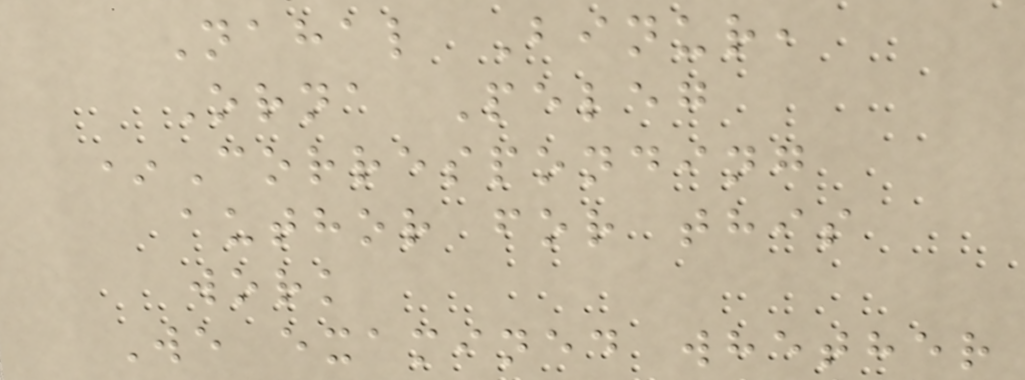Nahal Binur,
Orna Peleg
*Corresponding
author for this
work
We examined whether
